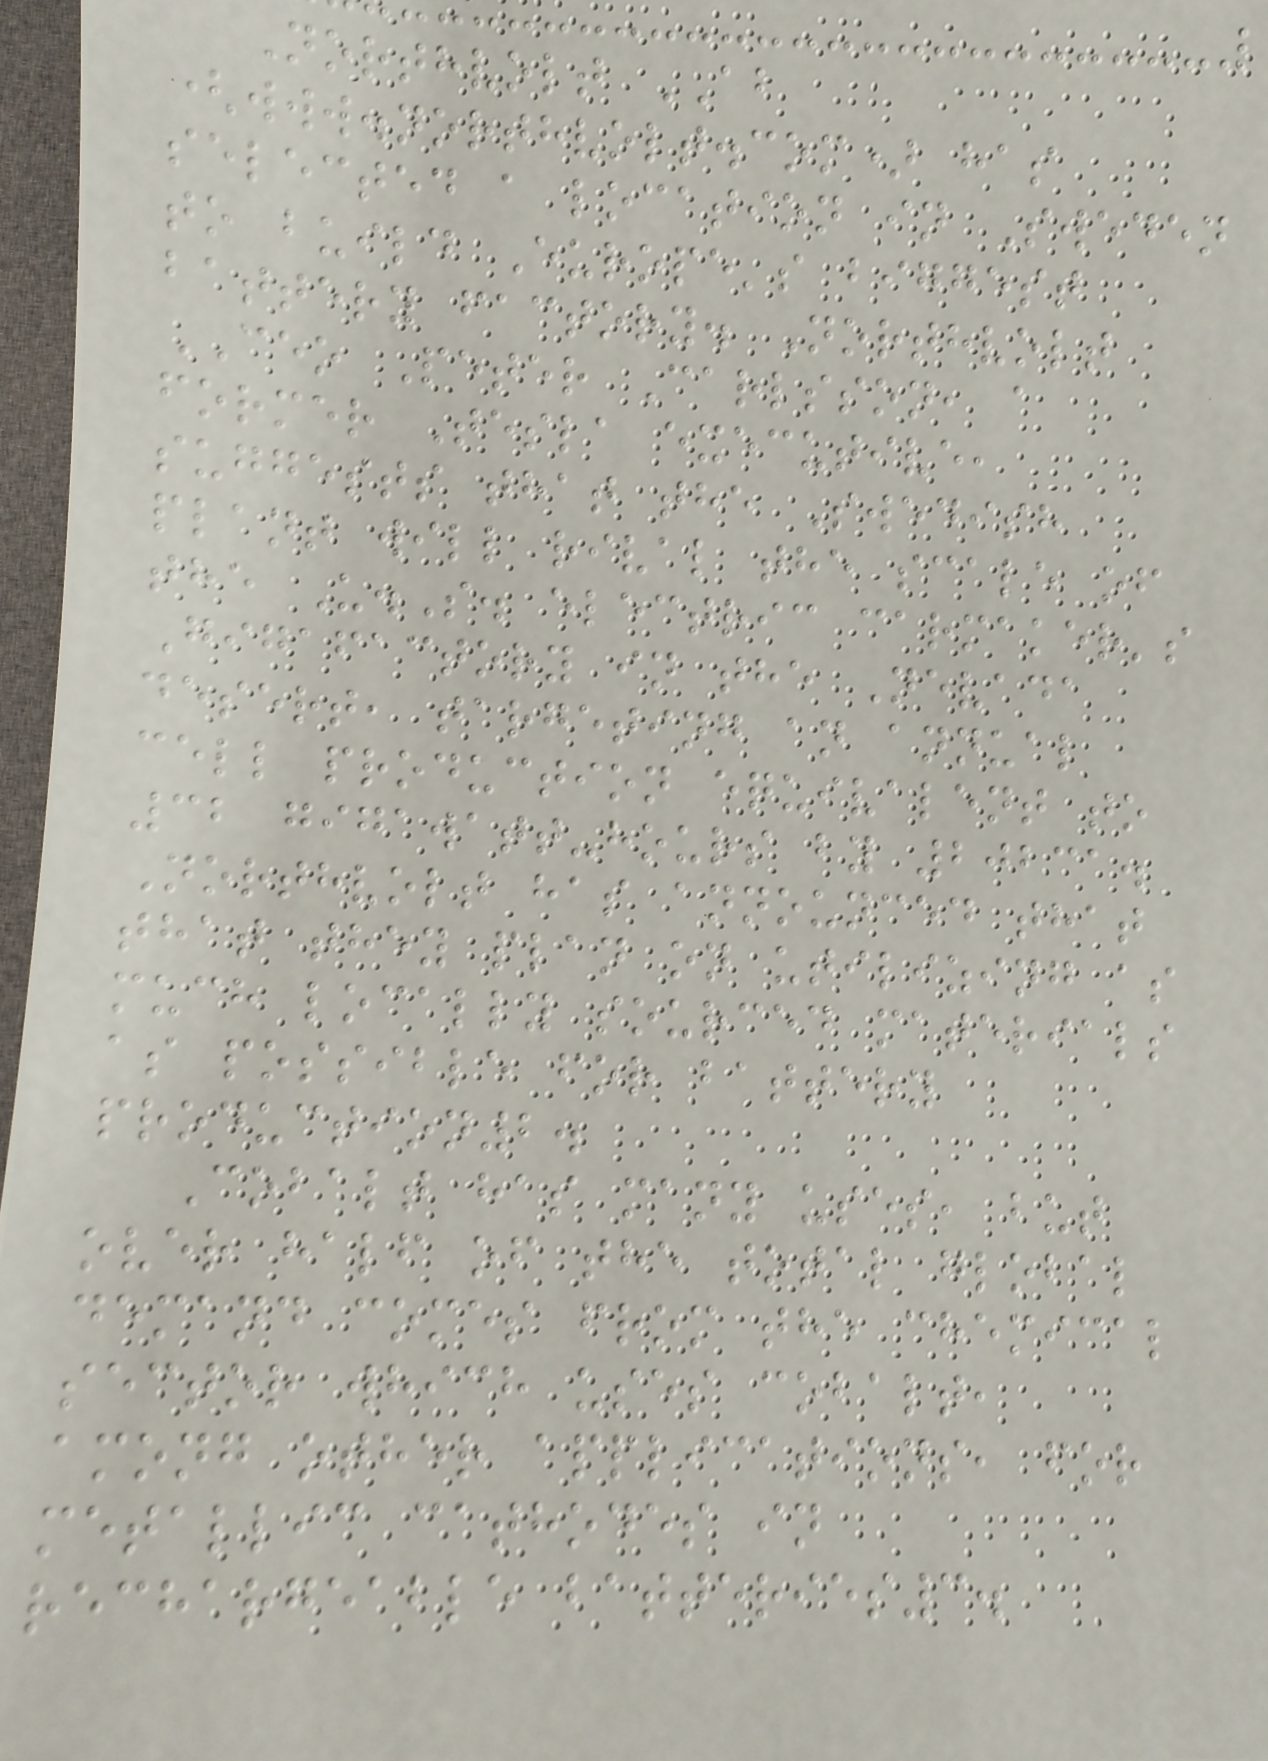Northvolt AB
(www.northvolt.com) has
selected a location in Sweden
to build Europe's biggest
battery factory. Northvolt
CEO Peter Carlsson, a
former Tesla executive,
suggests that the Swedish
plant will rival the scale of
the U.S. electric carmaker's
Gigafactory in the Nevada
desert, targeting an annual
cell production equivalent to
32 gigawatt-hours by 20231.
Northvolt has announced that
that they plan on utilizing as
much locally sourced materials
as possible for battery
production2.
Cobalt has many uses, but
over half of the total global
demand comes from the chemical
sector which uses cobalt,
among other applications, for
metallic cathodes in
rechargeable batteries3.
